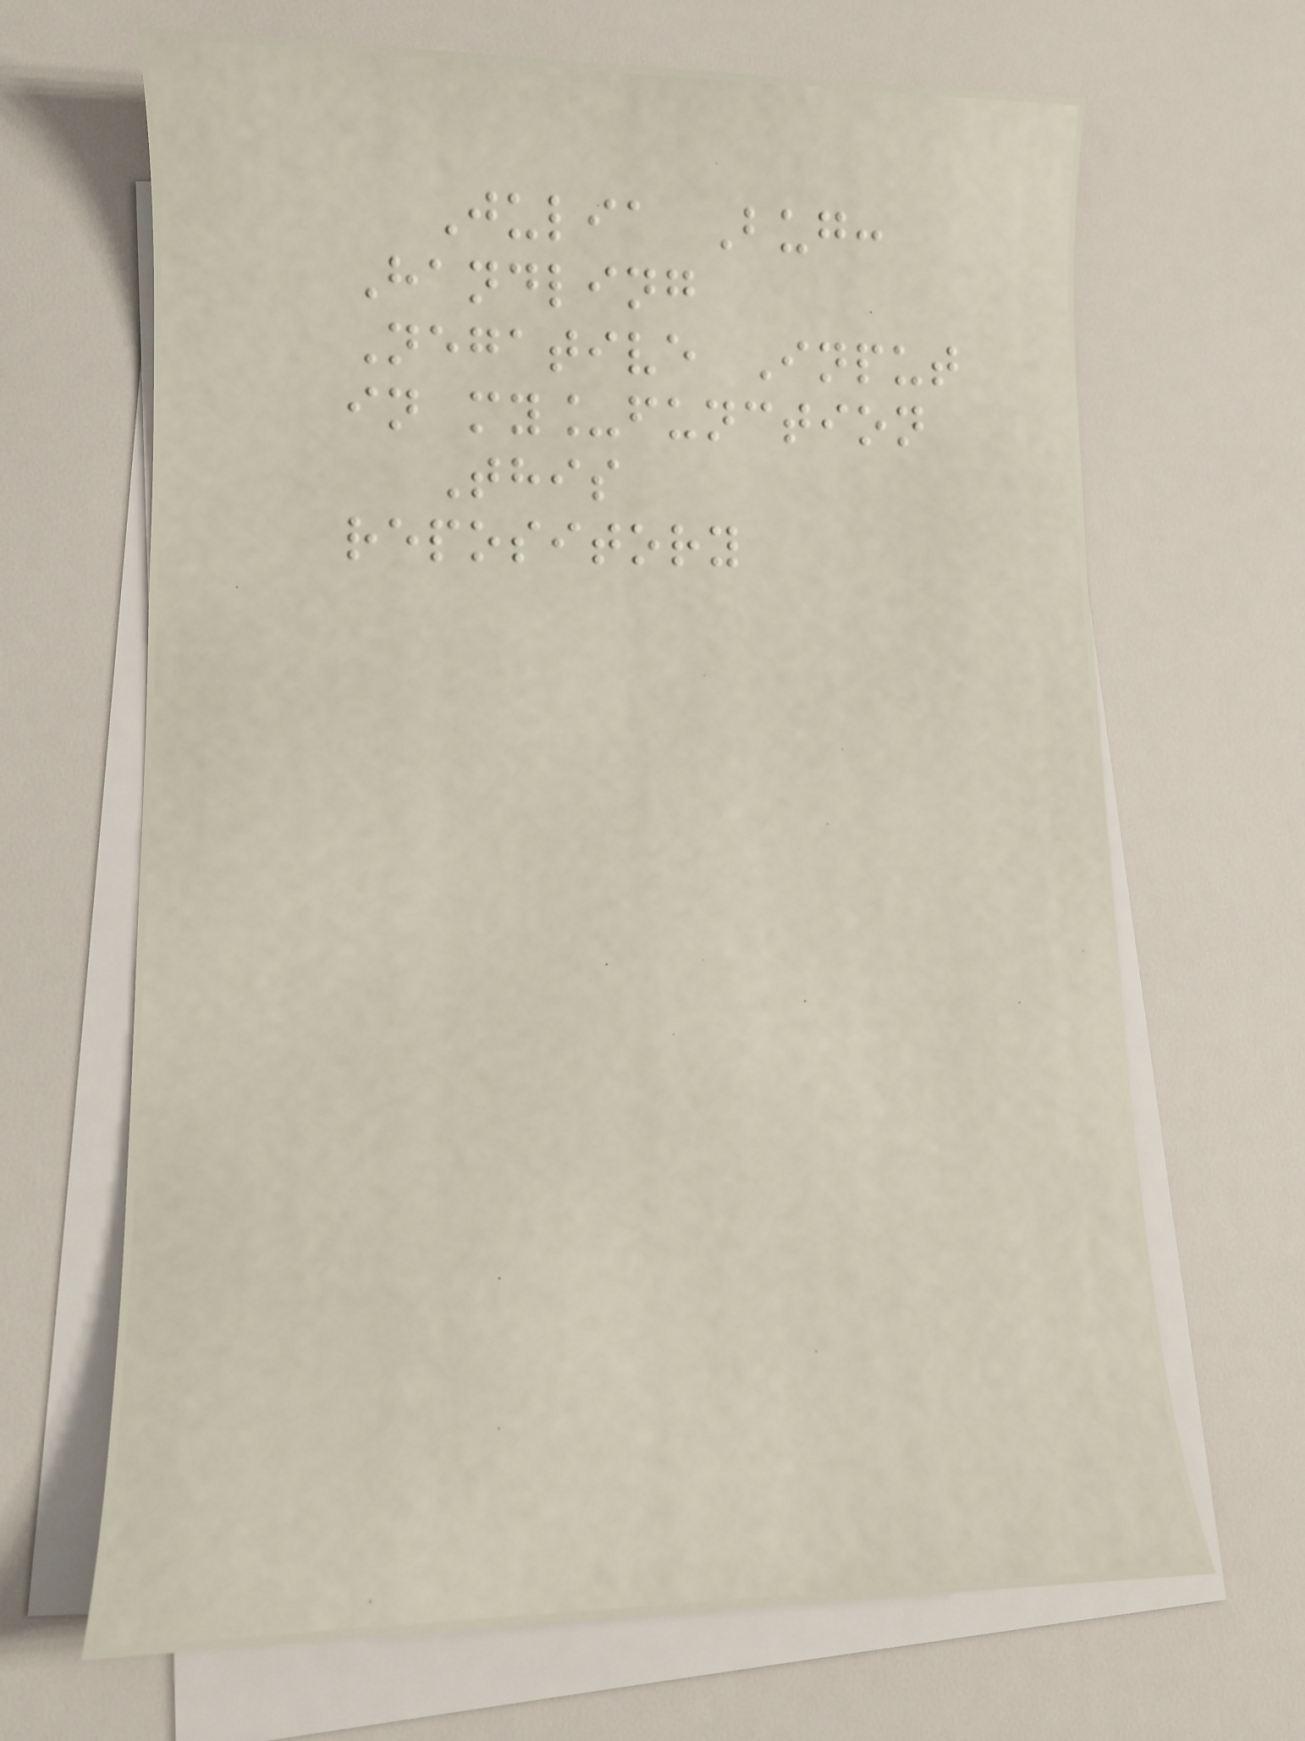Julia Bug:
Handling
Negative Input
in my_function
This
repository
